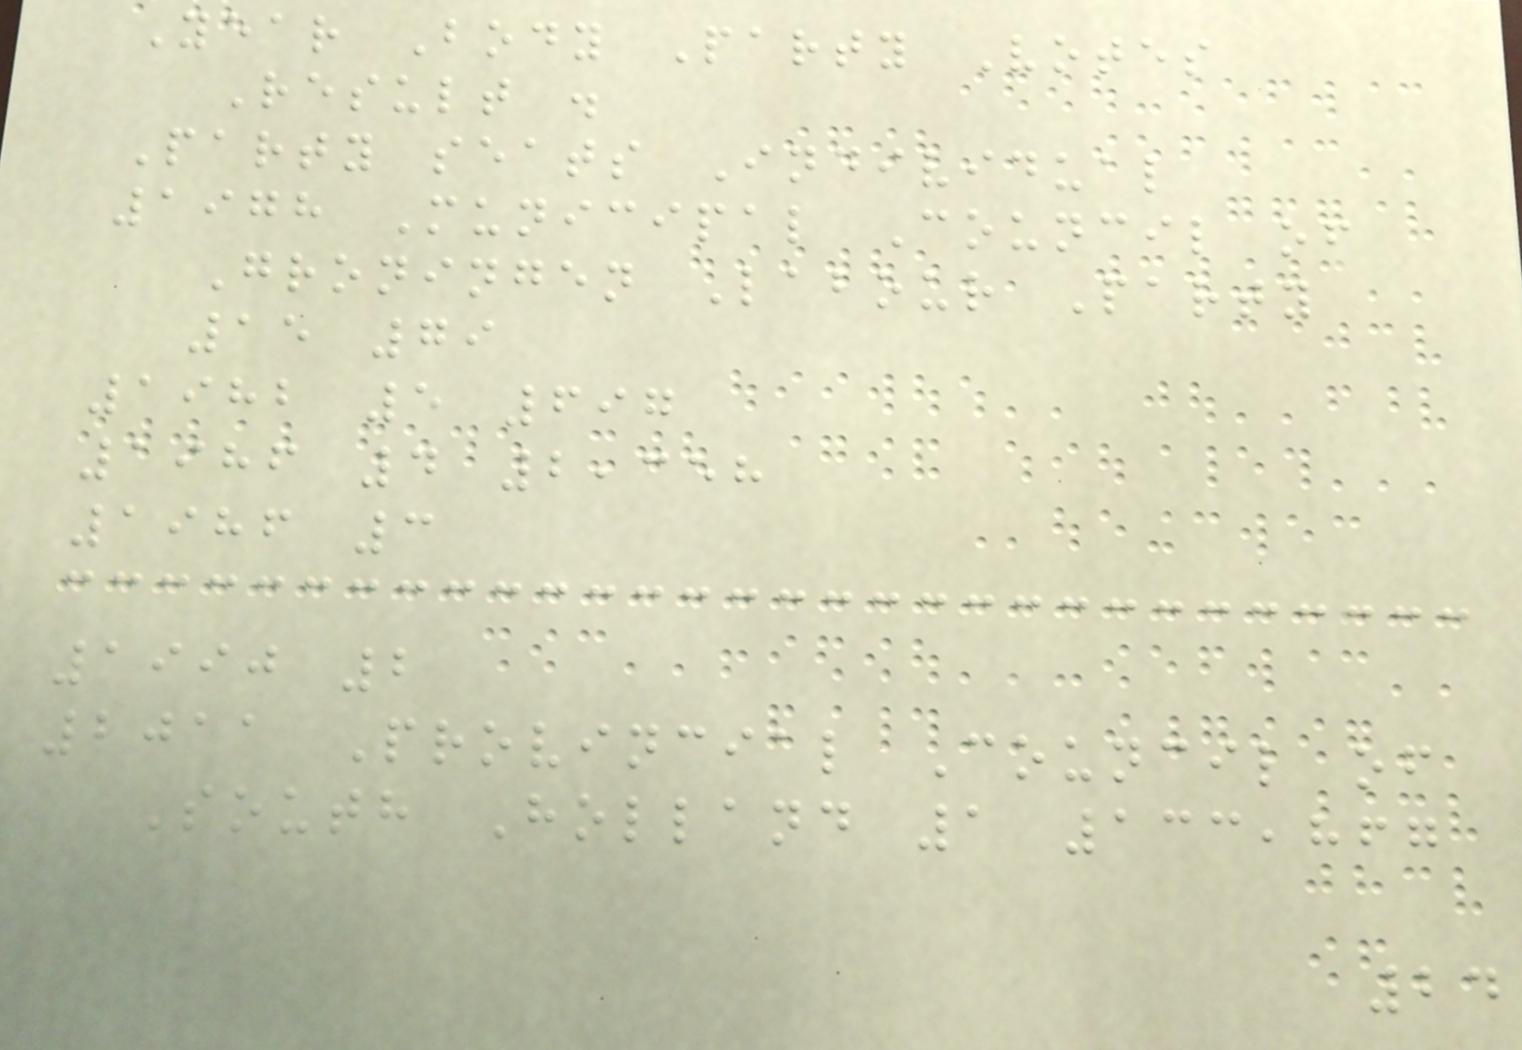Year Body Party Votes
Result .
Party seats Individual
1978 Municipal Council of
Groningen Labour Party
15 79
1982 5 697
1986 4 2,358
1986 3
1990 2
2011 Provincial Council of
South Holland 1 133,867
24
